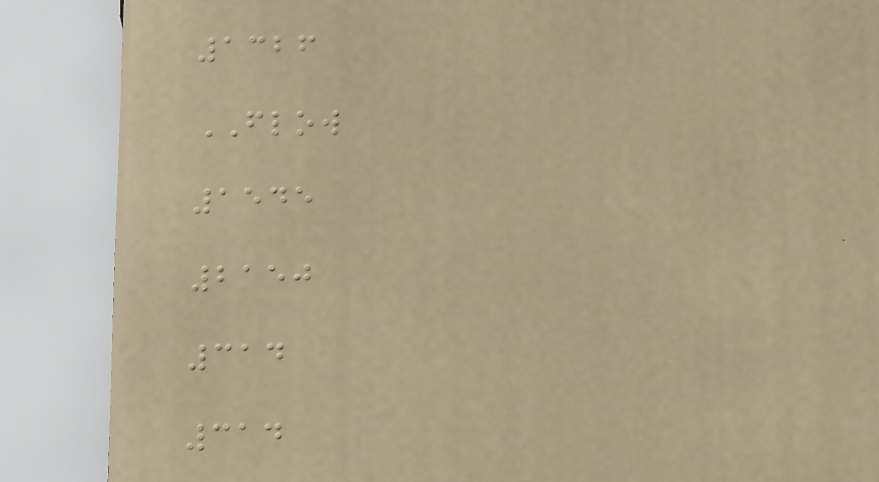1326
FLOW
1545
2150
314
314
